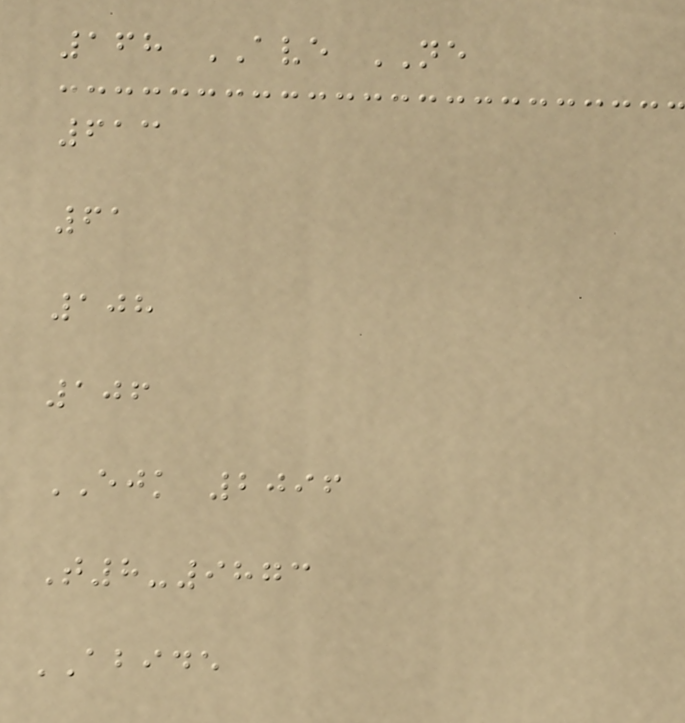168 AVE NE
613
61
108
106
EJK 2096
T8-9873
ABIDE
